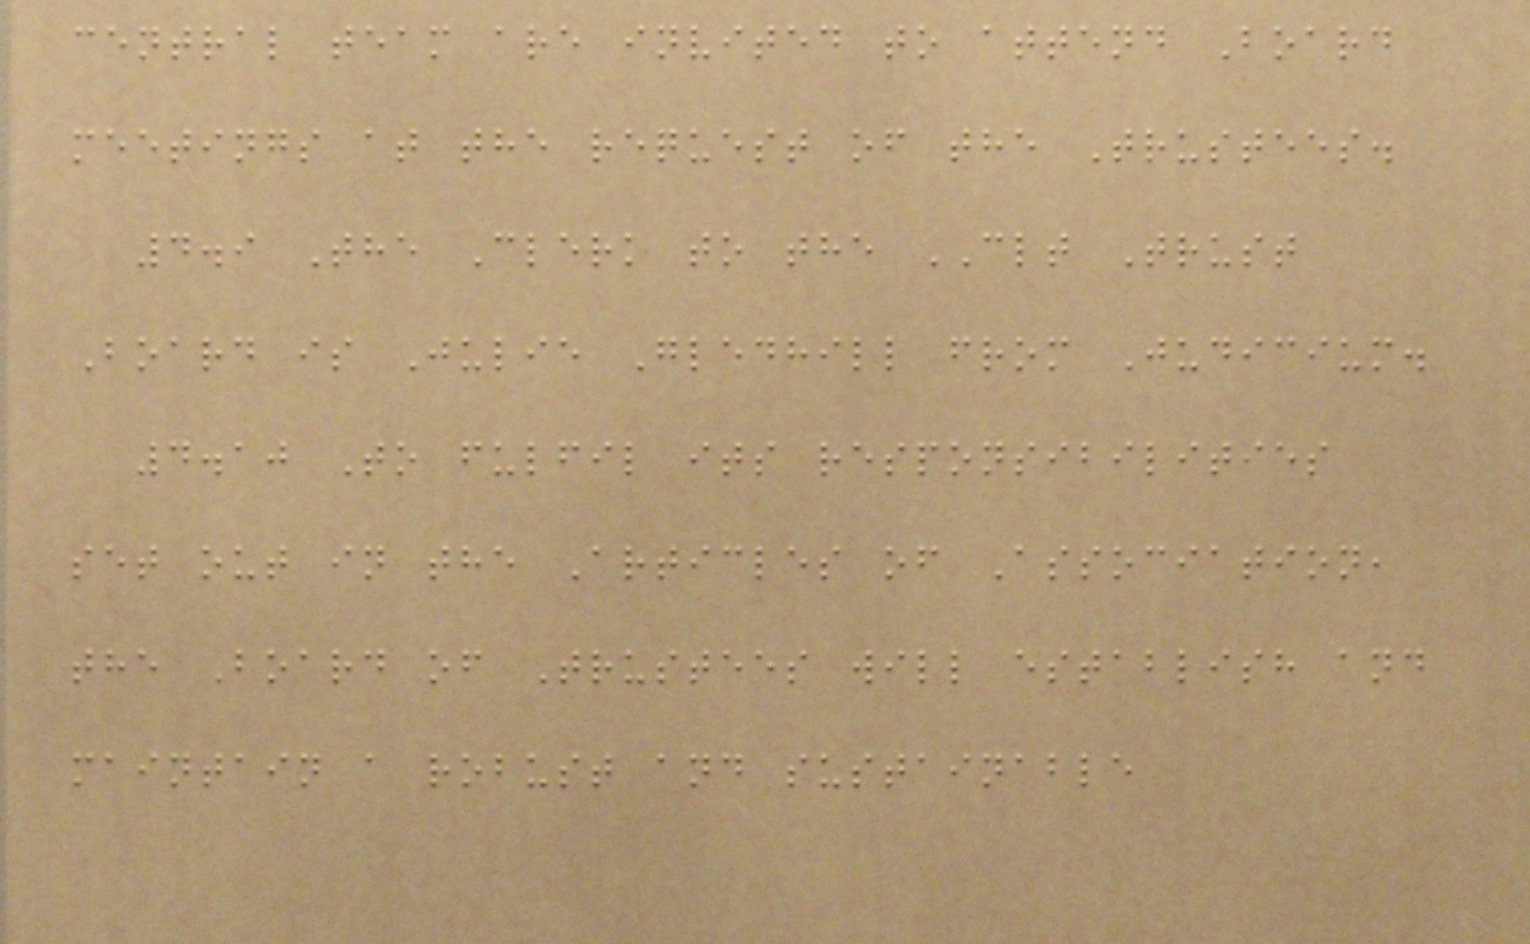central team are invited to attend Board
meetings at the request of the Trustees.
4.9 The Clerk to the CLT Trust
Board is Julie Gledhill from Judicium.
4.10 To fulfil its responsibilities
set out in the Articles of Association,
the Board of Trustees will establish and
maintain a robust and sustainable
